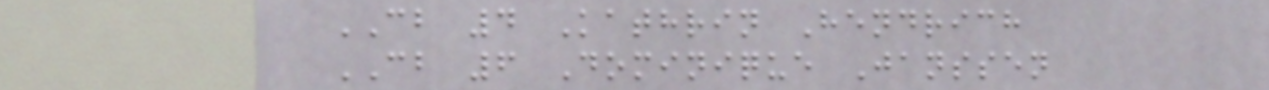CB 4 Kathrin Hendrich
CB 6 Dominique Janssen
